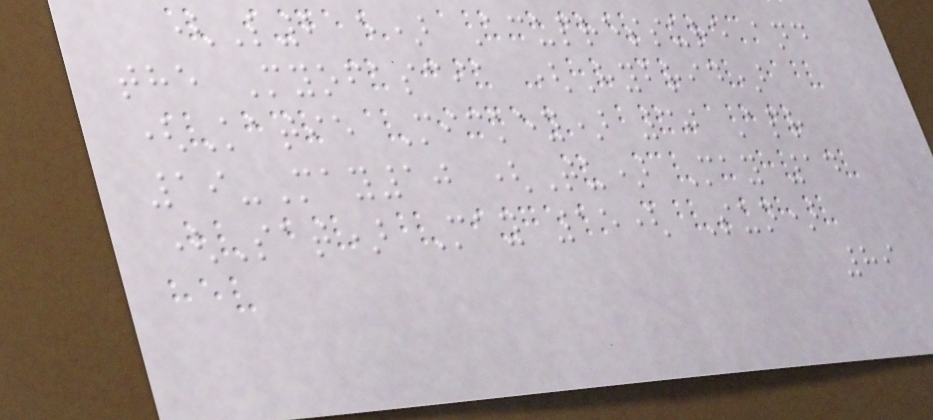(L2 e) Acupressure and
the Myofascia (Hybrid)
(Katie Mickey) 30 Apr
19-May10 (Tu) May 14
(Sat) May 15( Sun)
89
